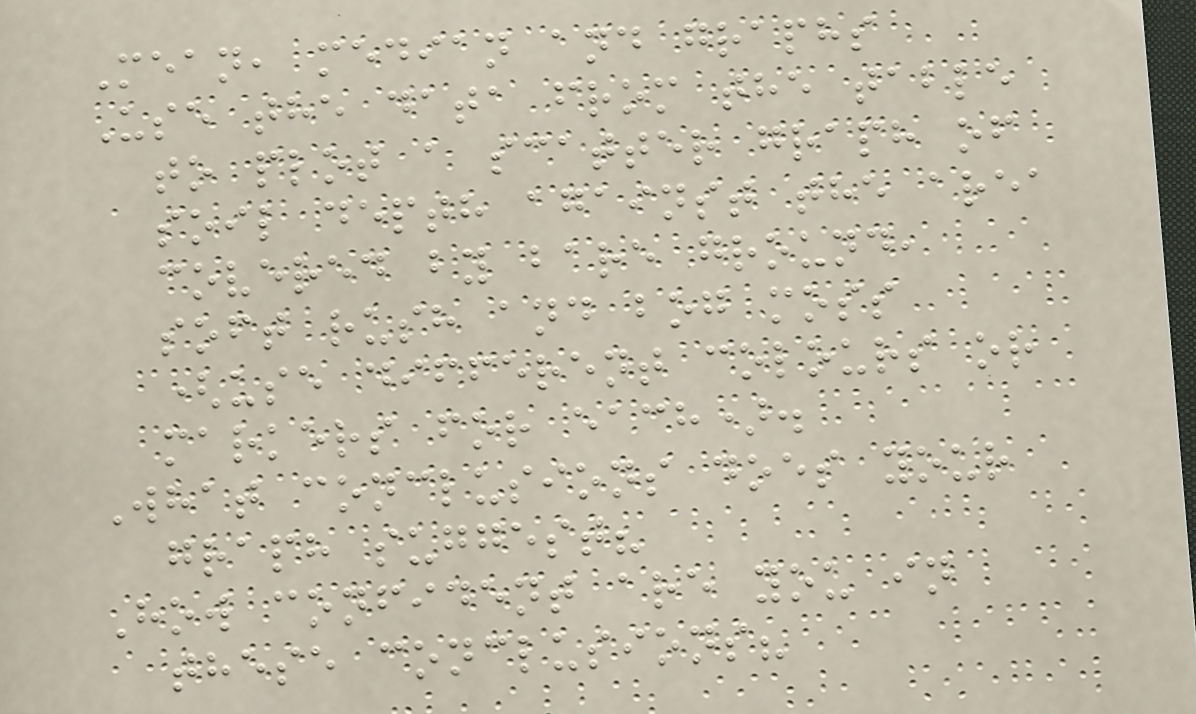Mean, median and graphs
Use the data from the table
to plot a scatter graph of
soil depth against the area
covered by bare ground,
soft rush and bog moss
(use different colours or
markers for each).
What conclusions does your
graph suggest?
How confident are you in
these conclusions?
